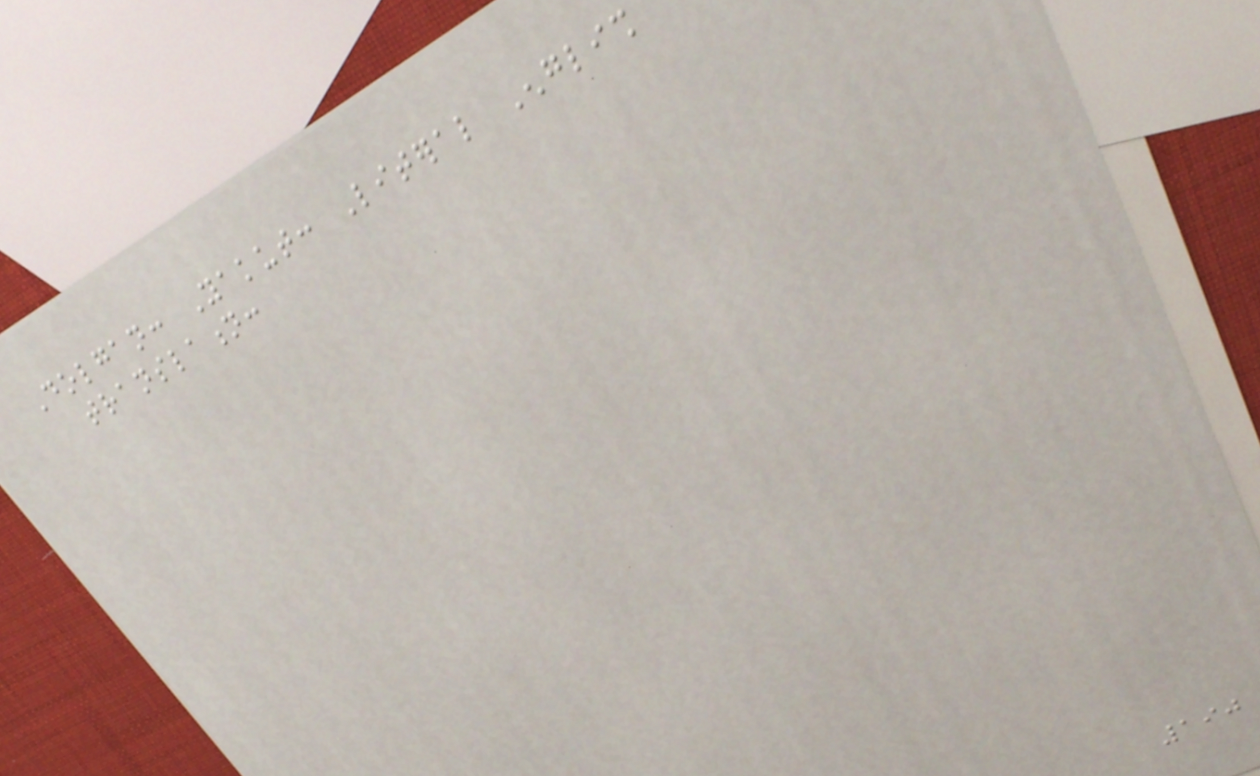Dolgan: Yakut: Literal English
translation:
190
